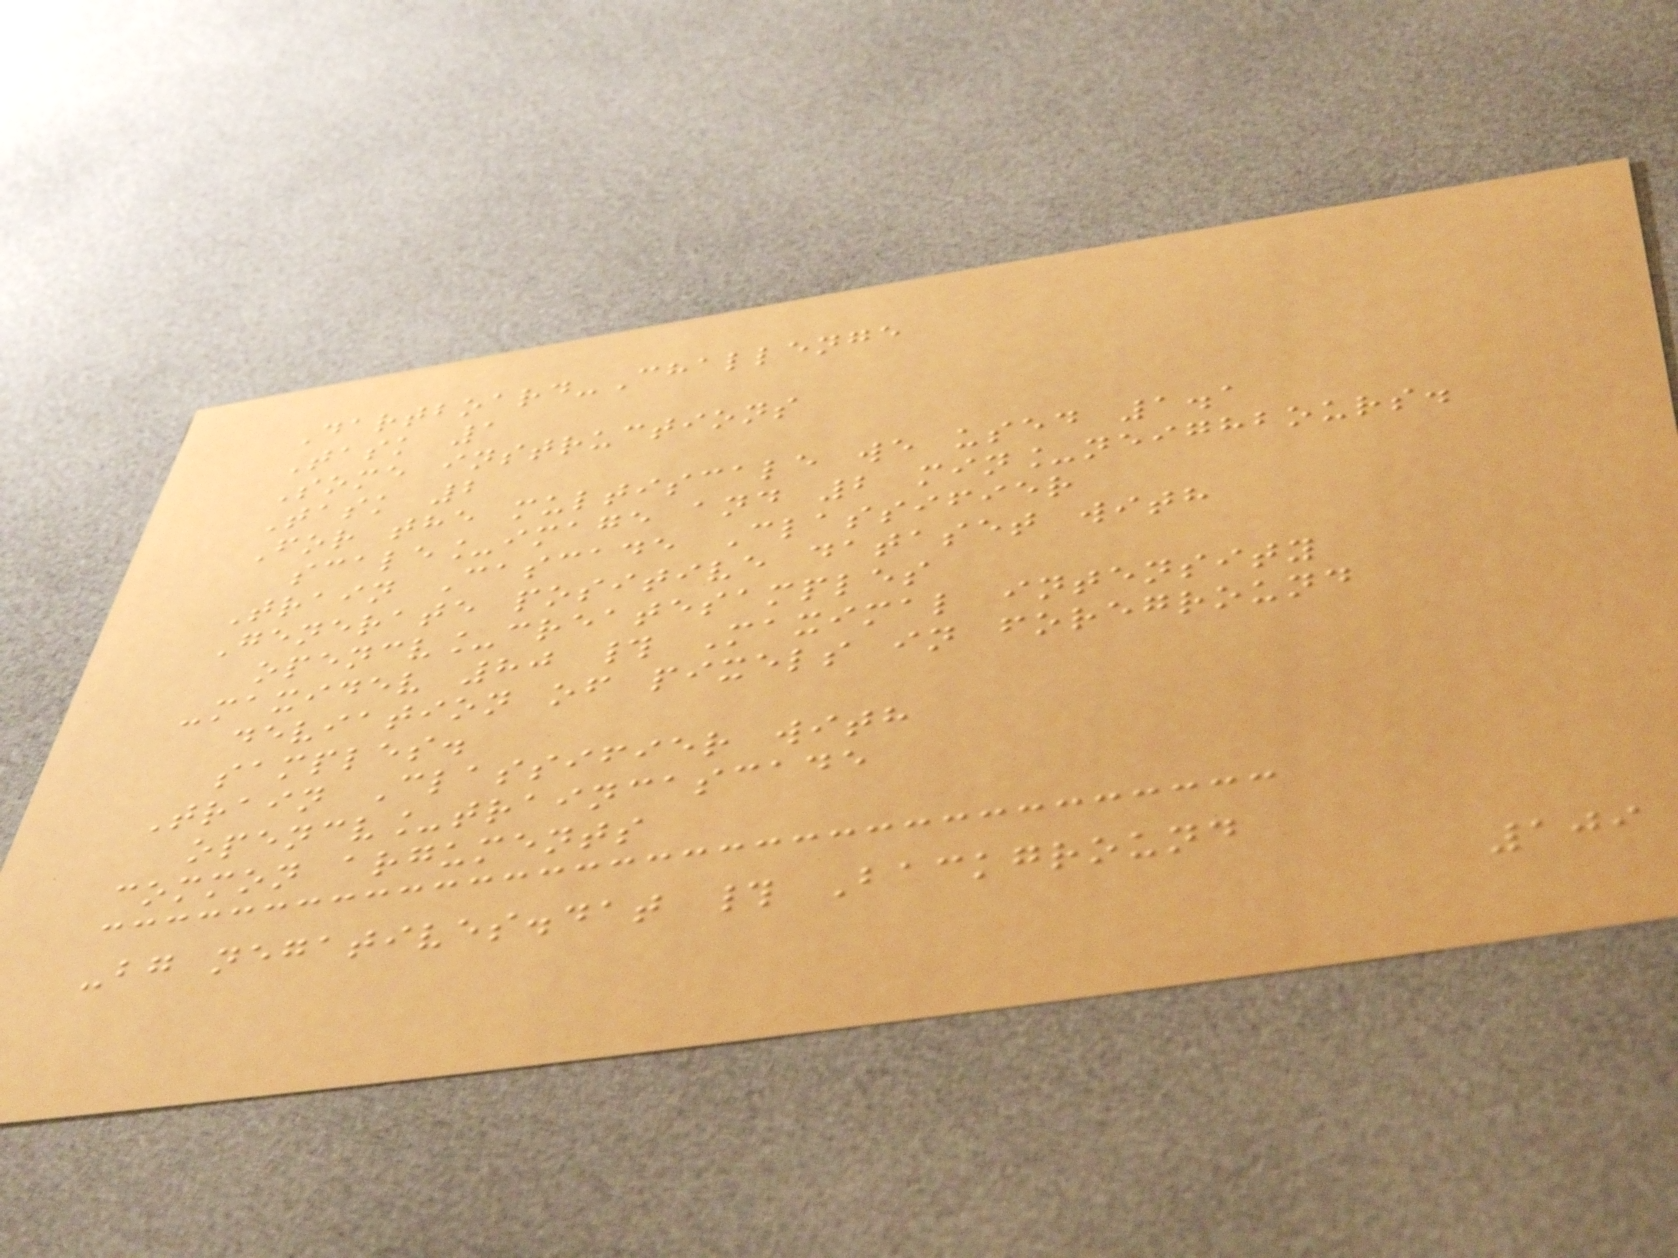Dartboard-Challenge
Task 1
Some instructions
Task 2
For the multiscale we used 1.1
scale_image and 2 min_neighbours.
Train Cascade Classifier
Generate positive dataset with
opencv_createsamples
-maxidev 80 # Maximal intensity
deviation of pixels in foreground
samples.
Train Classifier with
opencv_traincascade
common arguments
-bg negatives.dat # Background
109
